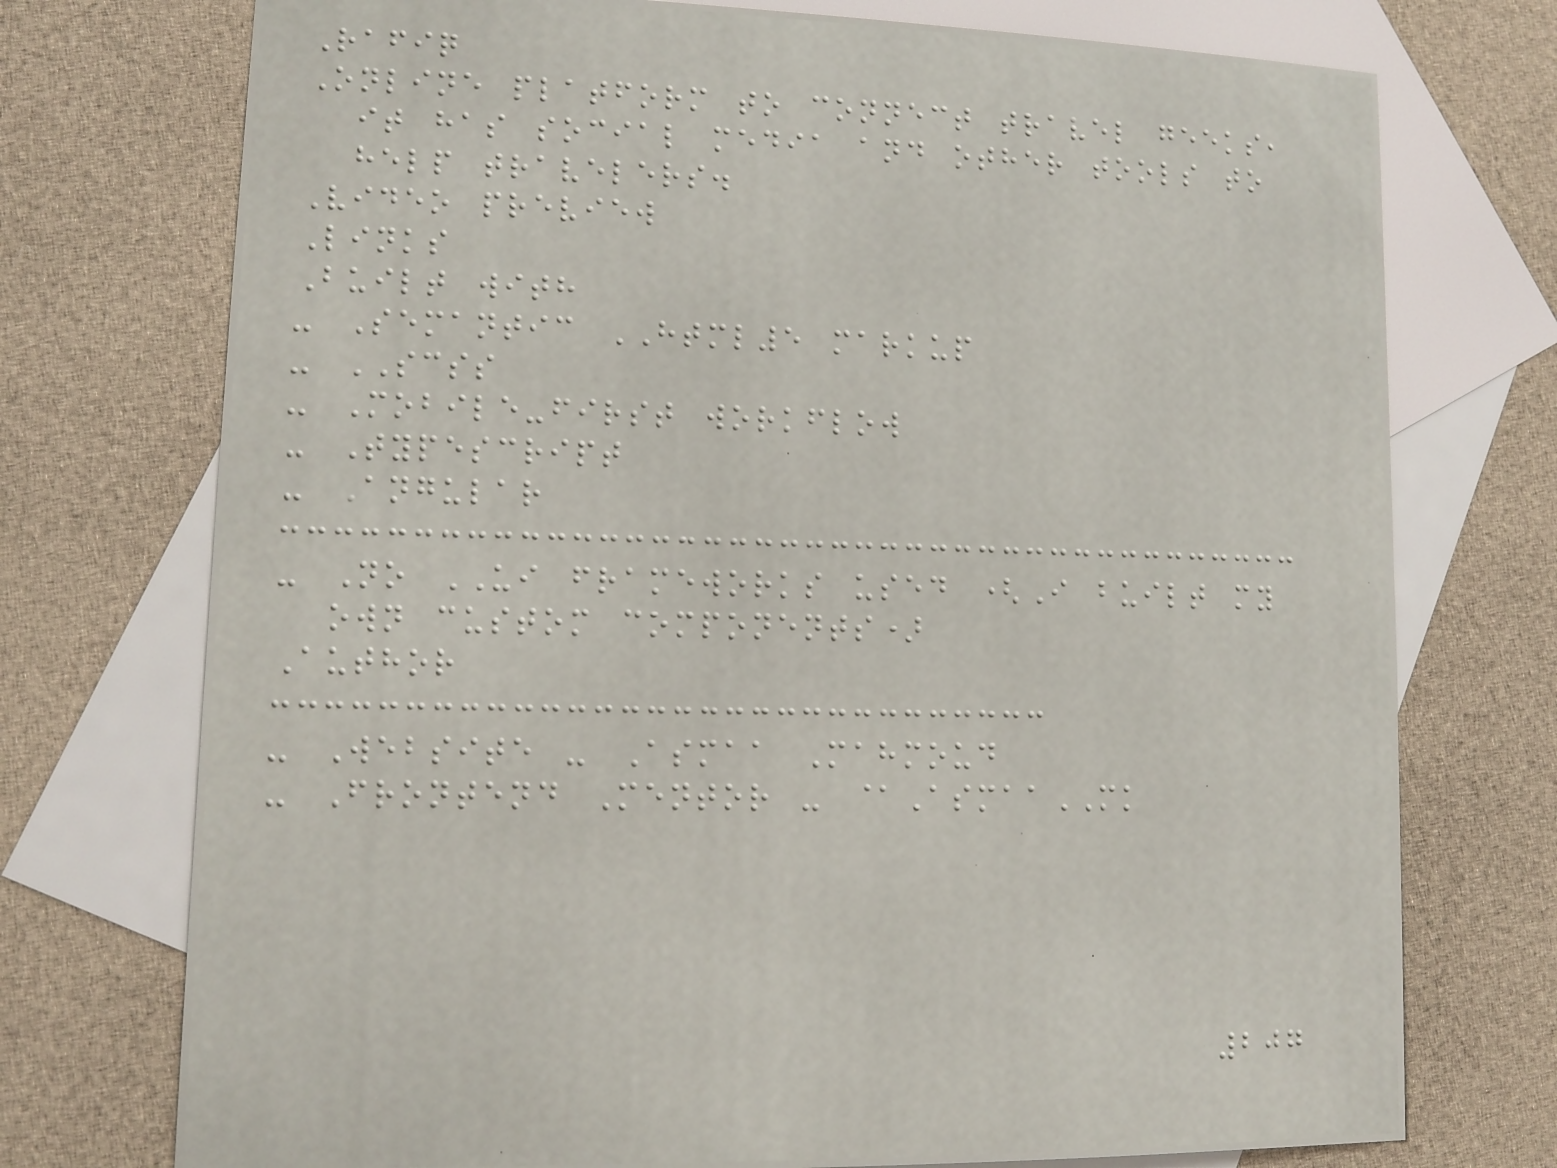Rafiq
Online platform to connect travel geeks,
it has social media and other tools to
help travelers.
Video preview
Links
Built with
- Semantic HTML5 markup
- SCSS
- Mobile-first workflow
- Typescript
- Angular
- No UI frameworks used (I built my
own custom components)
Author
- Website - Asmaa Mahmoud
- Frontend Mentor - @AsmaaMK
207
